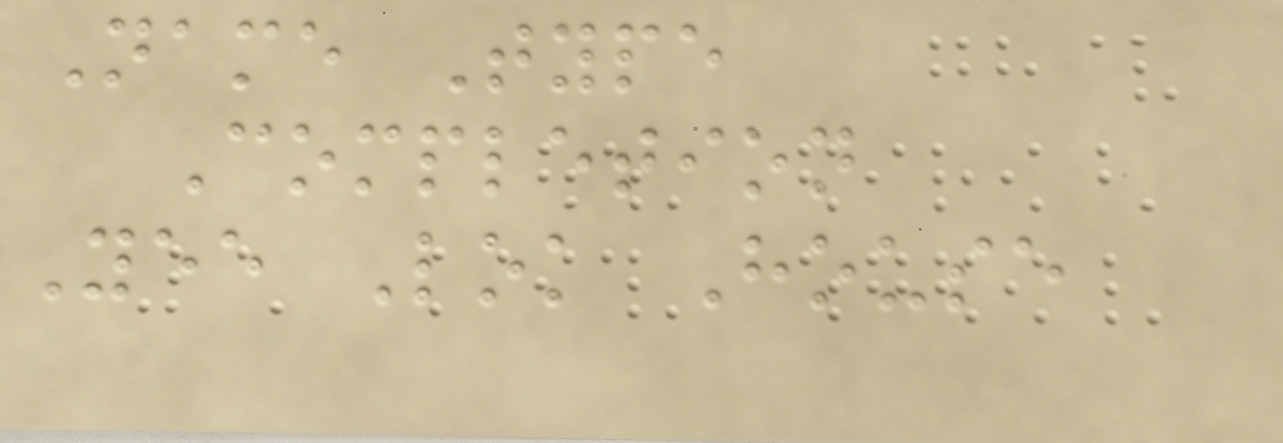Name Type
Completion
Yee Lok House
